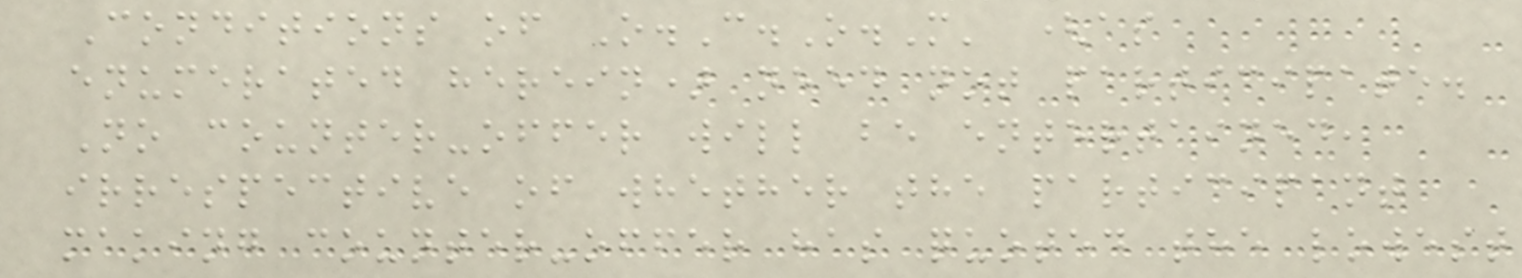Conditions of O.C.O.M' (as
enumerated herein) need not participate.
No counter-offer will be entertained,
irrespective of whether the participant
making counter-offer has quoted the lowest
